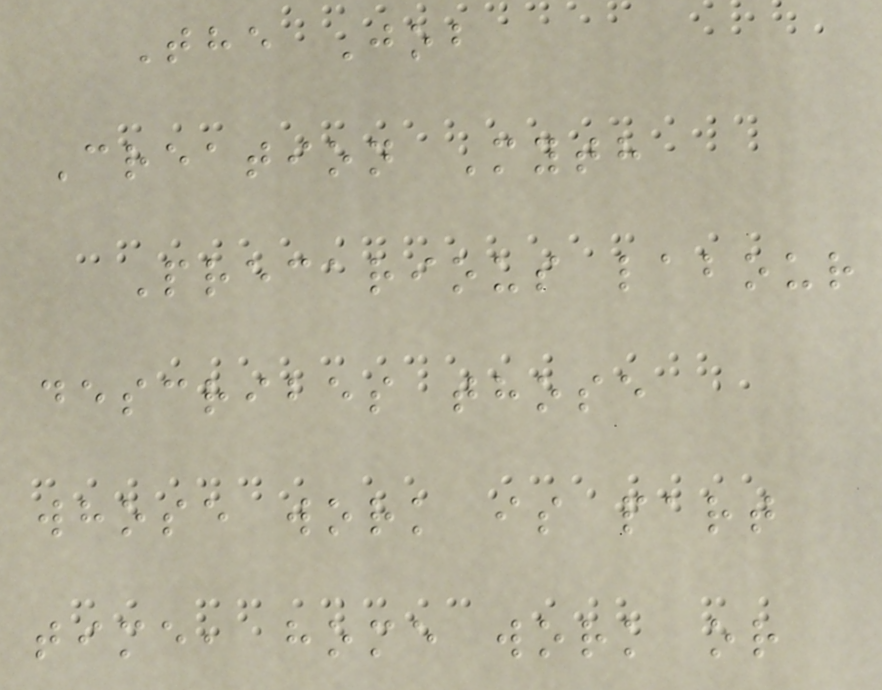The Job
Creation Myth
Precarious labour
describes those
whose work is part
time, home work or
